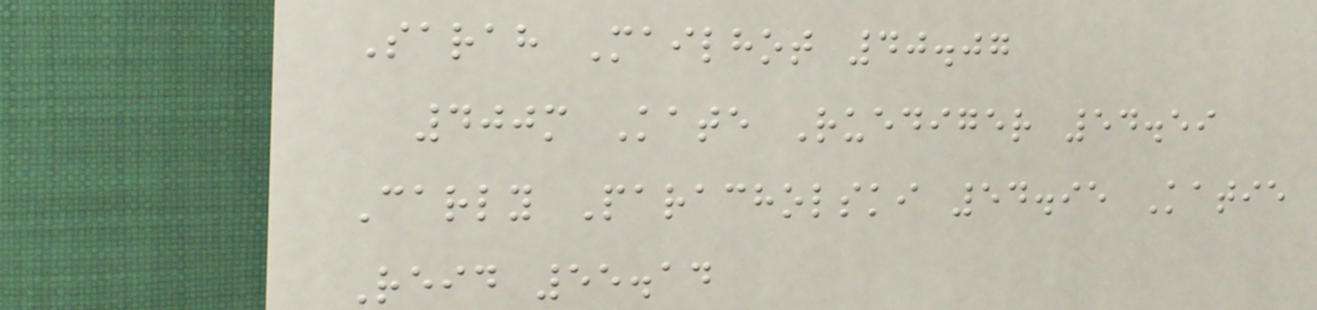Sarah Mailhot 40.07
400m Kate Ruediger 54.59
Carly Paracholski 54.95 Katie
Reid 55.14
